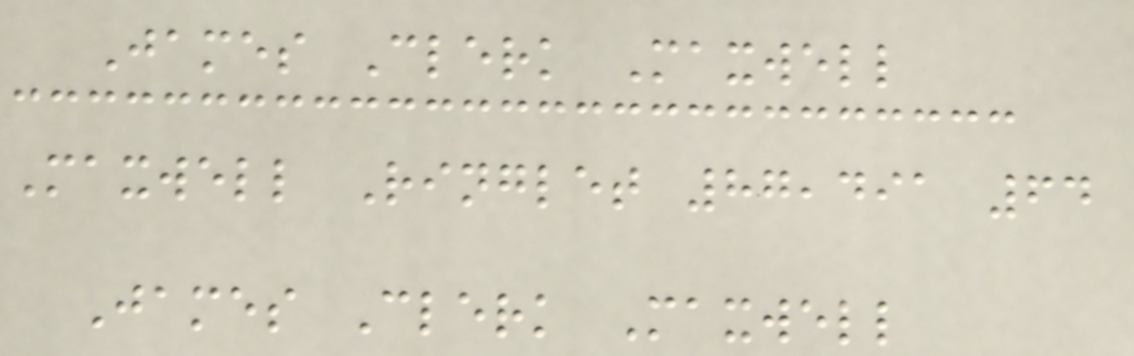James Clerk Maxwell
Maxwell Ringlet 87,491 64
James Clerk Maxwell
